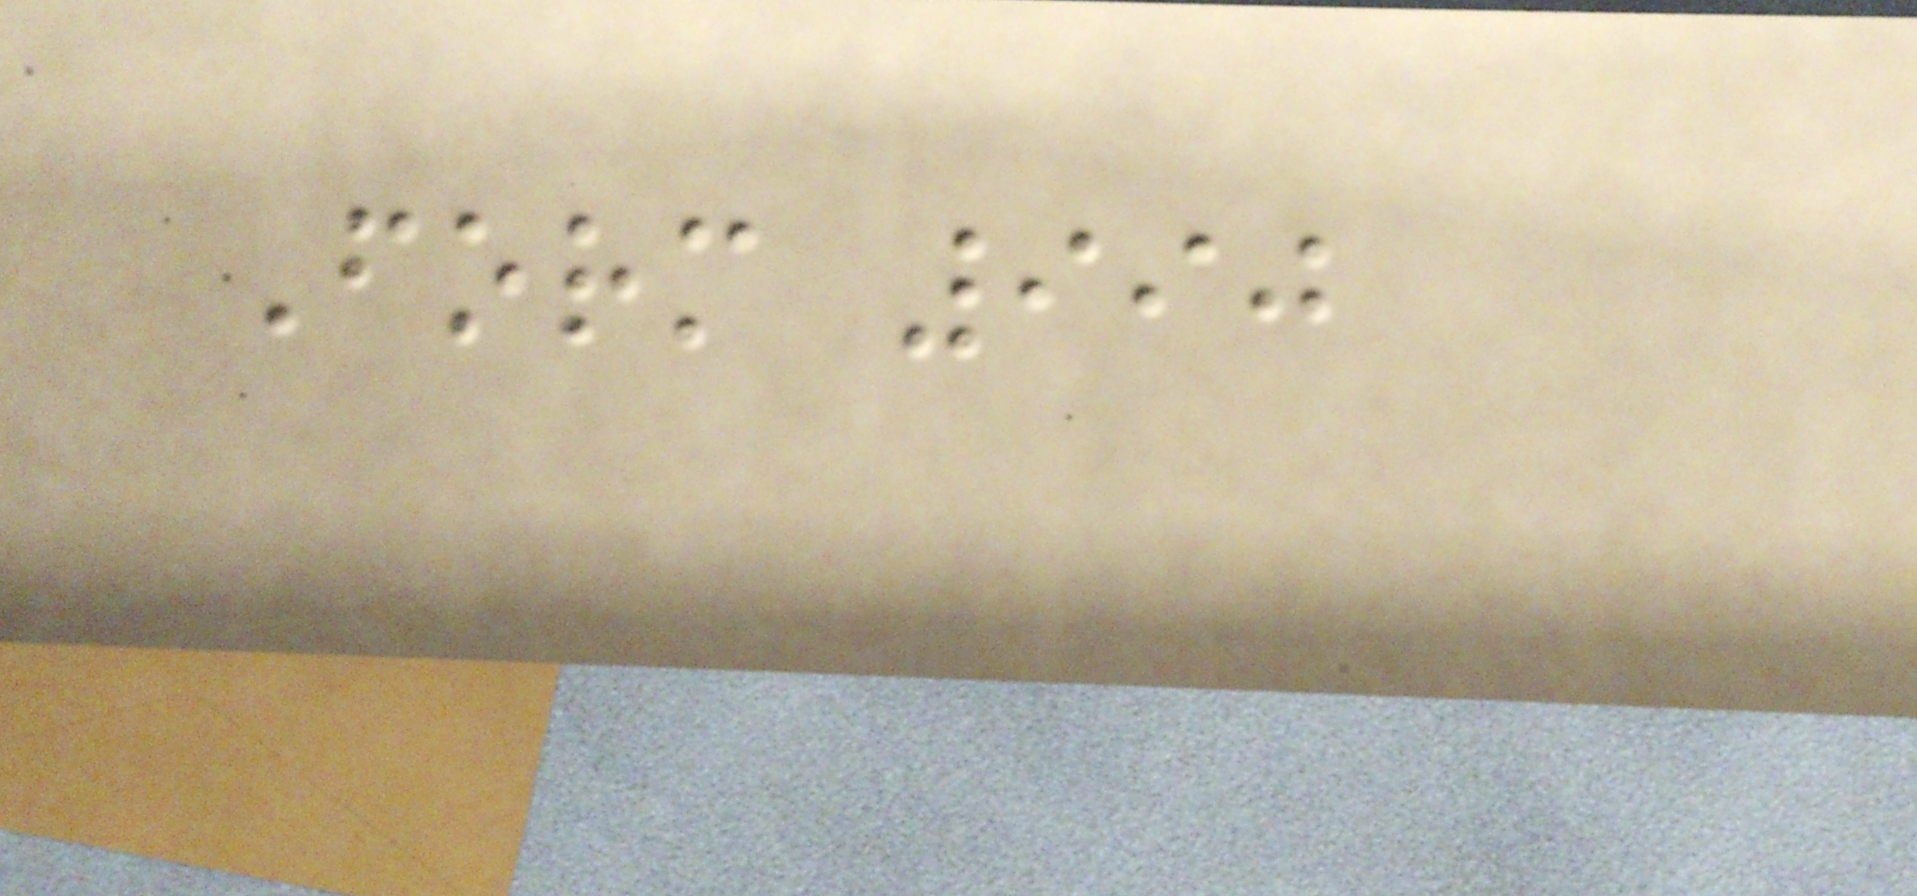Form 990
